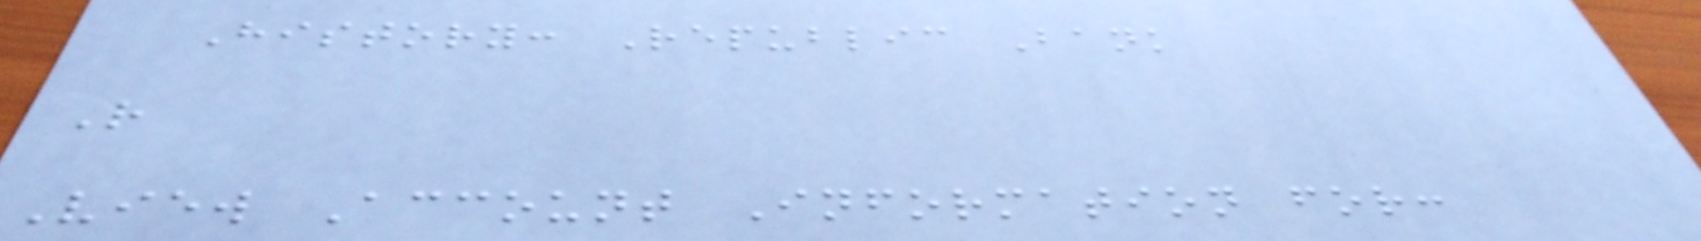History: Republic Bank
R
View Account Information for:
